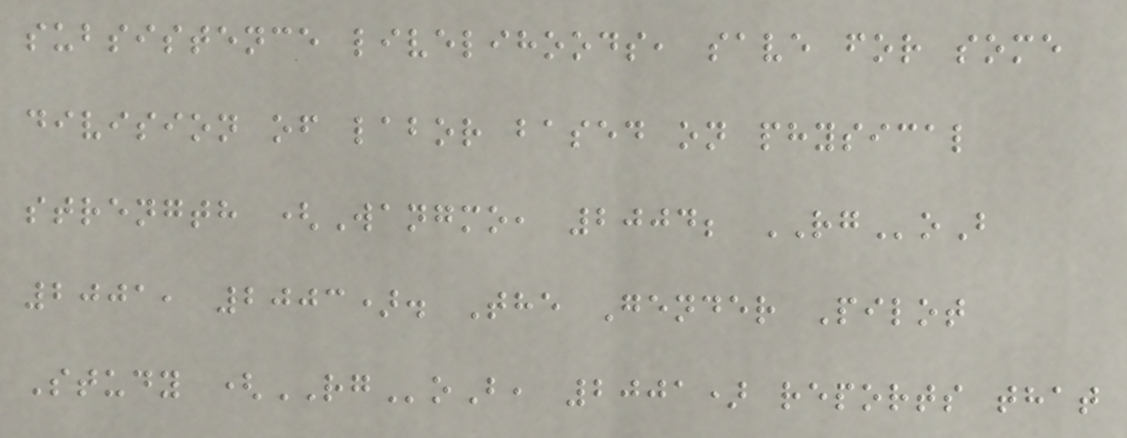subsistence livelihoods, save for some
division of labor based on physical
strength (Wangmo, 2004; RGoB
2001, 2003). The Gender Pilot
Study (RGoB, 2001) reports that
